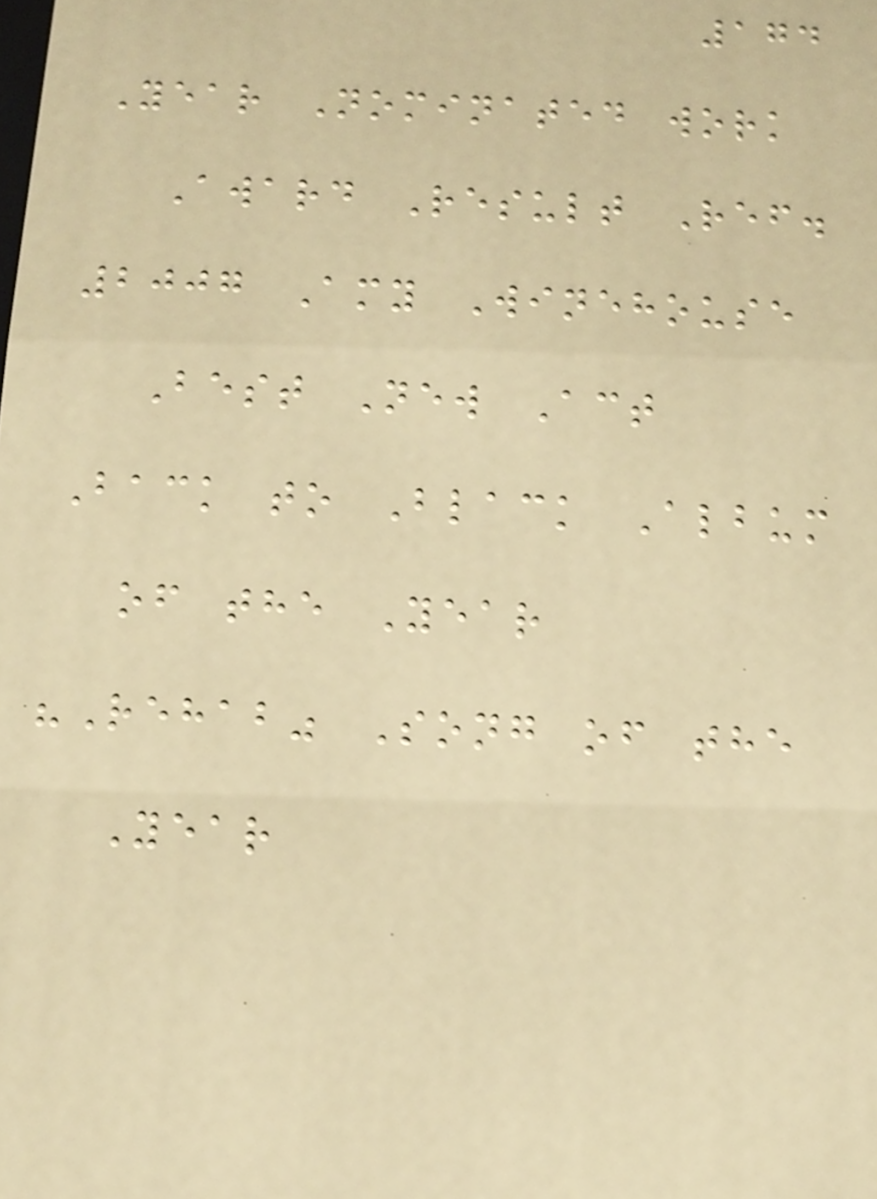174
Year Nominated work
Award Result Ref.
2007 Amy Winehouse
Best New Act
Back to Black Album
of the Year
"Rehab" Song of the
Year
